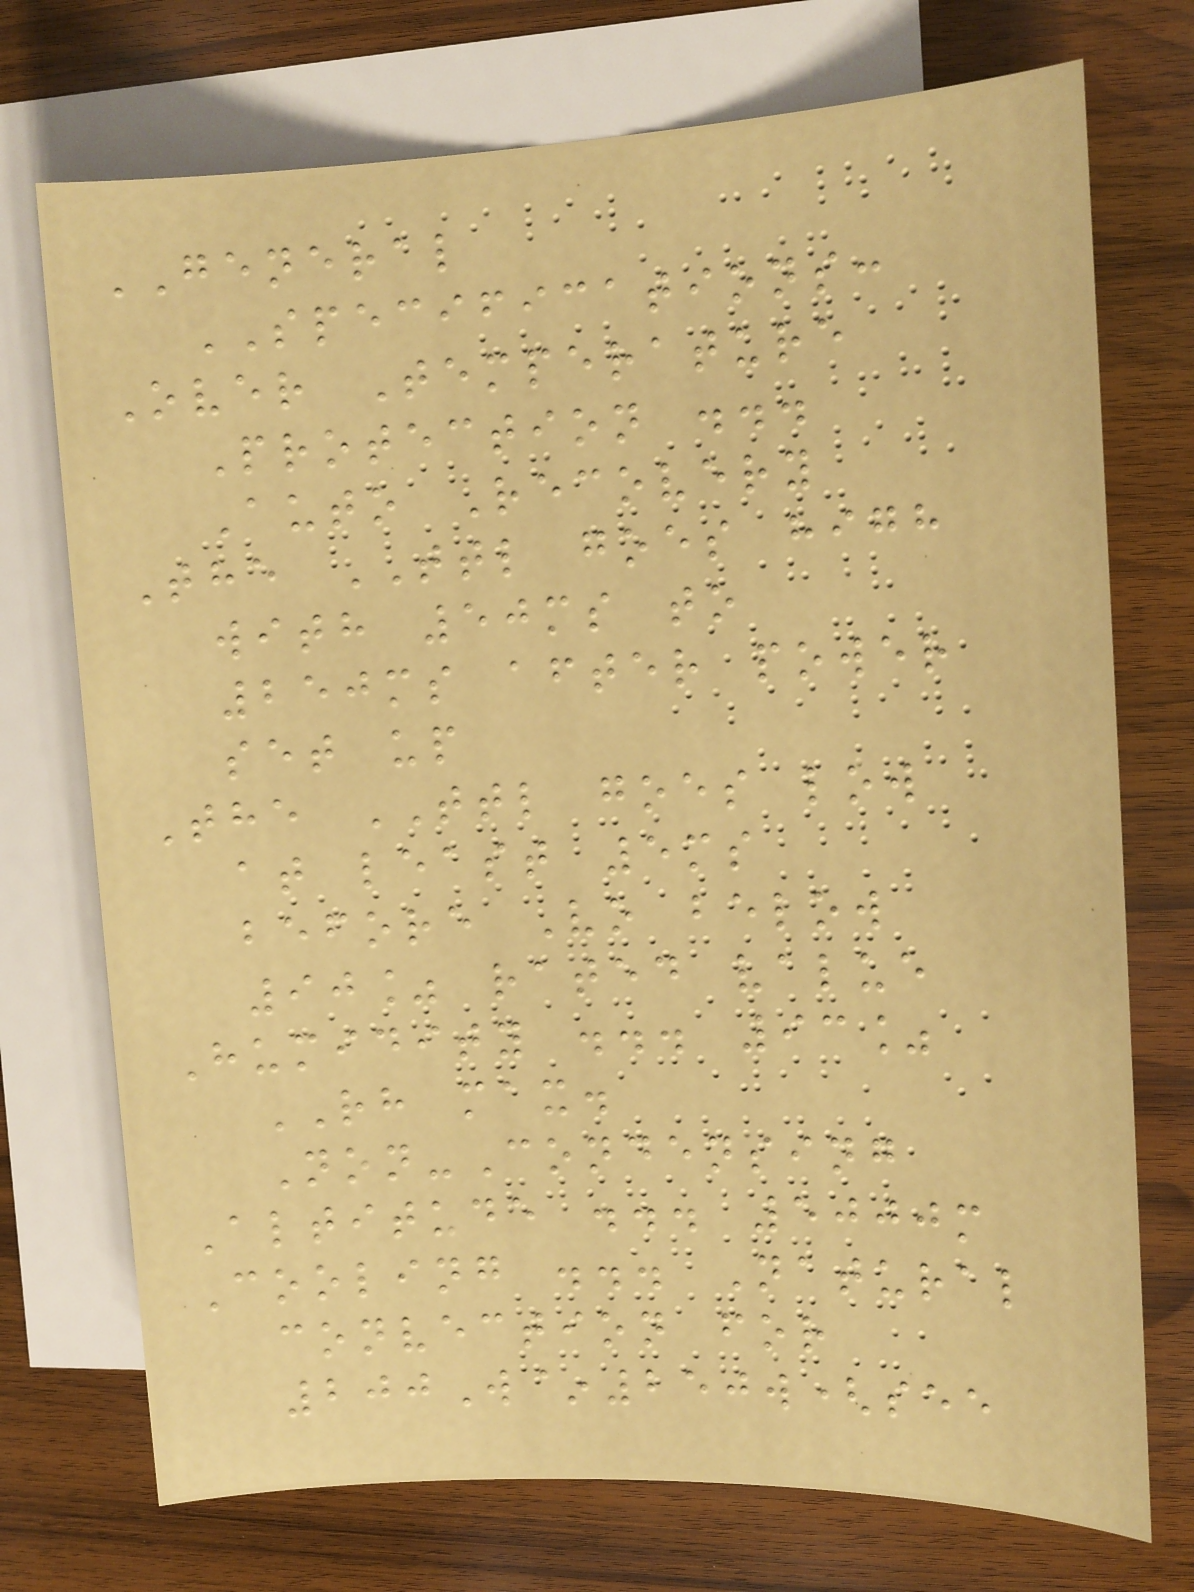GENERAL
SPECIFICATIONS:
Over Temperature
Protection ...
Auto Recovery
The TTL goes high
with 50ms to
250ms after power
set up
The TTL goes low
at least 5ms
before Vo below
90% rated value
Humidity ... 93%
RH max.
Non-Condensing
Altitude ... 5000m
Cooling ... Natural
convection for
200W~250w(see
